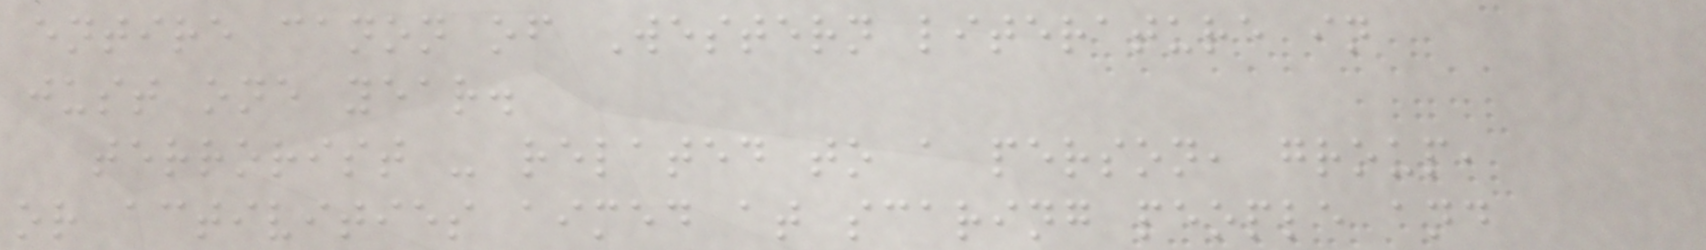entire canon of Western literature in
just one year.
terrorist - related to a person, group,
or activities aimed at scaring people and
